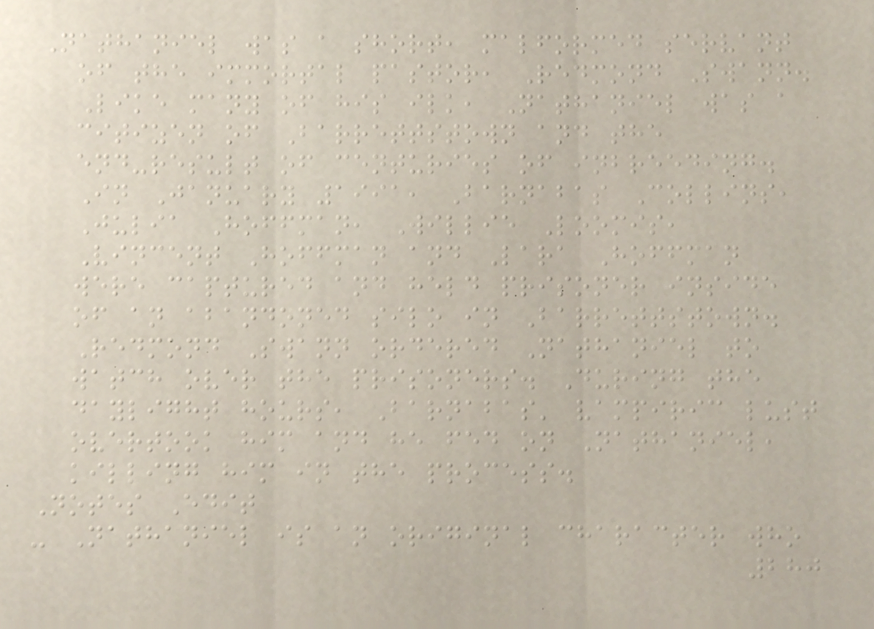Nathaniel was a short, malformed servant
of the immortal pastor, Redmond Swann.
Like many of his ilk, Nathaniel was a
citizen of Barrettstown and the
end-result of centuries of inbreeding.
In January 1991, Barnabas Collins,
Julia Hoffman, Willie Loomis,
Vincent Hoffman and Lara Hoffman
were captured and held prisoner inside
of an abandoned silo in Barrettstown.
Redmond Swann ordered Nathaniel to
watch over the prisoners. During the
daylight hours, Barnabas' vampiric lust
overtook him and he fed on Nathaniel,
killing him in the process.
Notes Edit
- Nathaniel is an original character who
280
